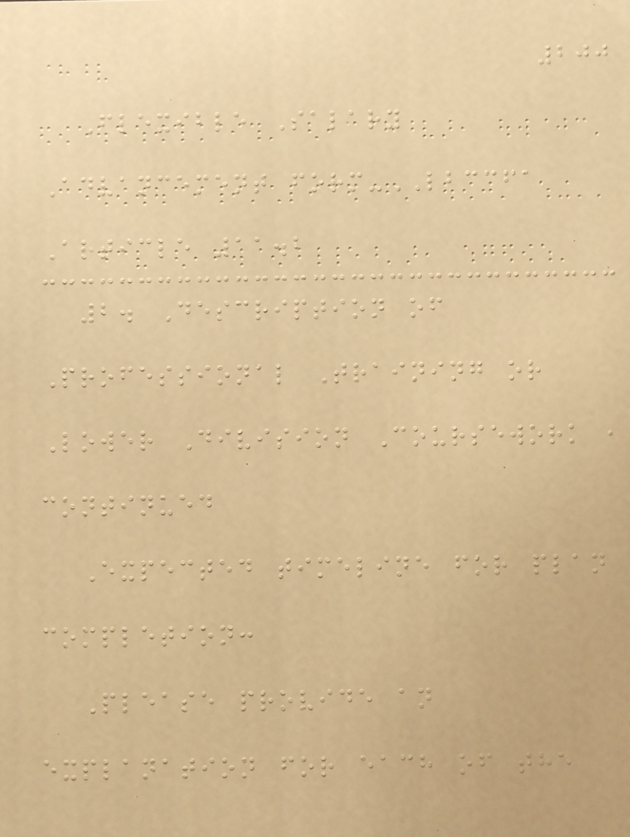200
Flexible Salary
Advancement form-LBCCFA
Article 11.2
2. Description of
Professional Training or
Lower Division Coursework ,
continued
Expected timeline for plan
completion:
Please provide an
explanation for each of the
